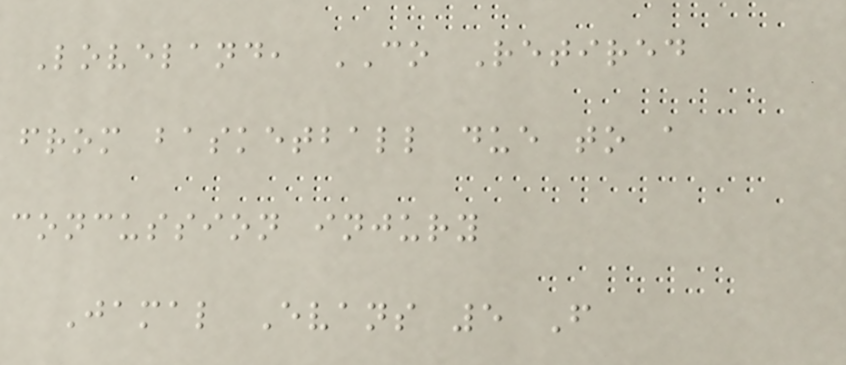Loveland, CO Retired
from basketball due to a
concussion injury
Jamal Evans 5 F
